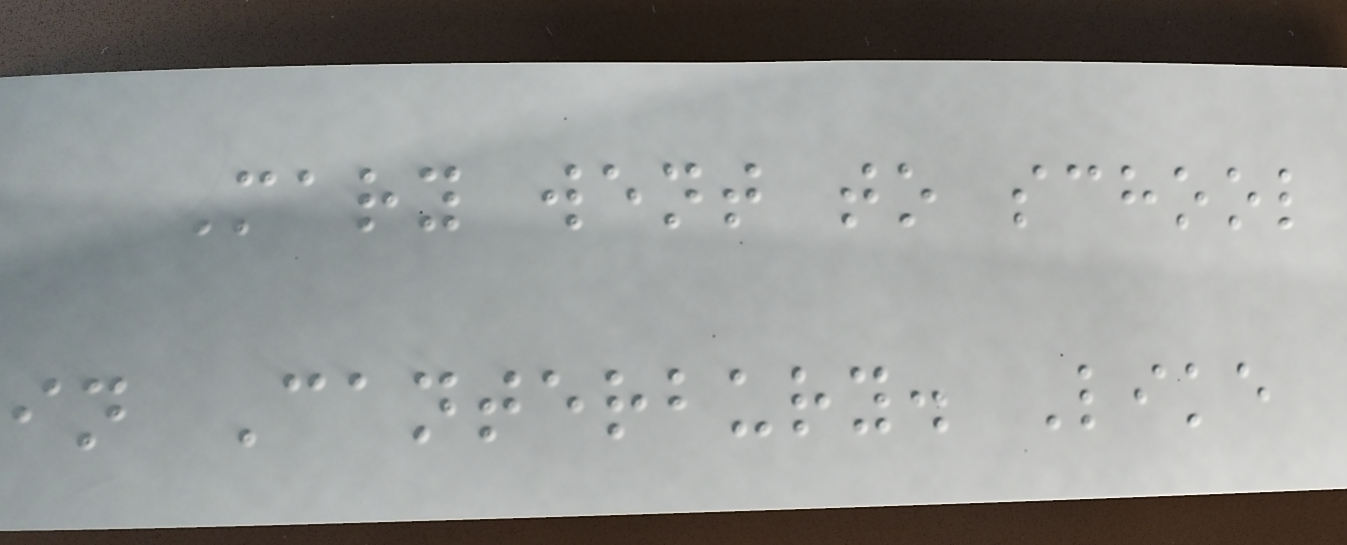Mary went to school
in Canterbury. Like
